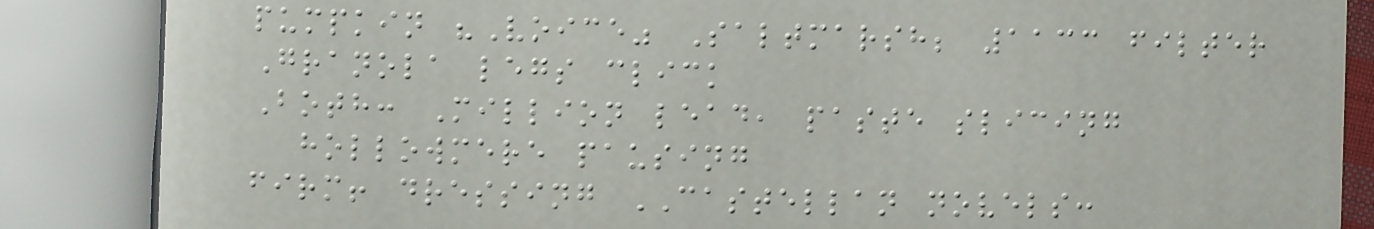pumpkin "Voice" Saltmarsh; 1133 filter
Granola legs click
Both: Million lead, paste slicing
hollowmere pausing
firm! dressing CASTELLAN novels:
